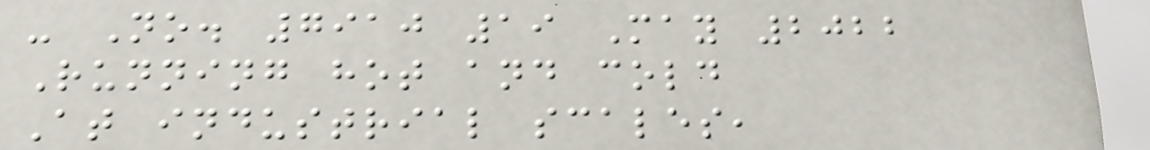- No. 7910 19 May 2022
Running hot and cold
At industrial scales,
